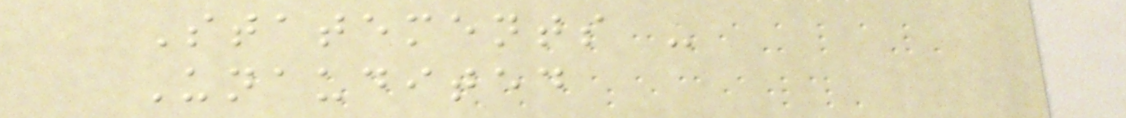Statements -
Unaudited
